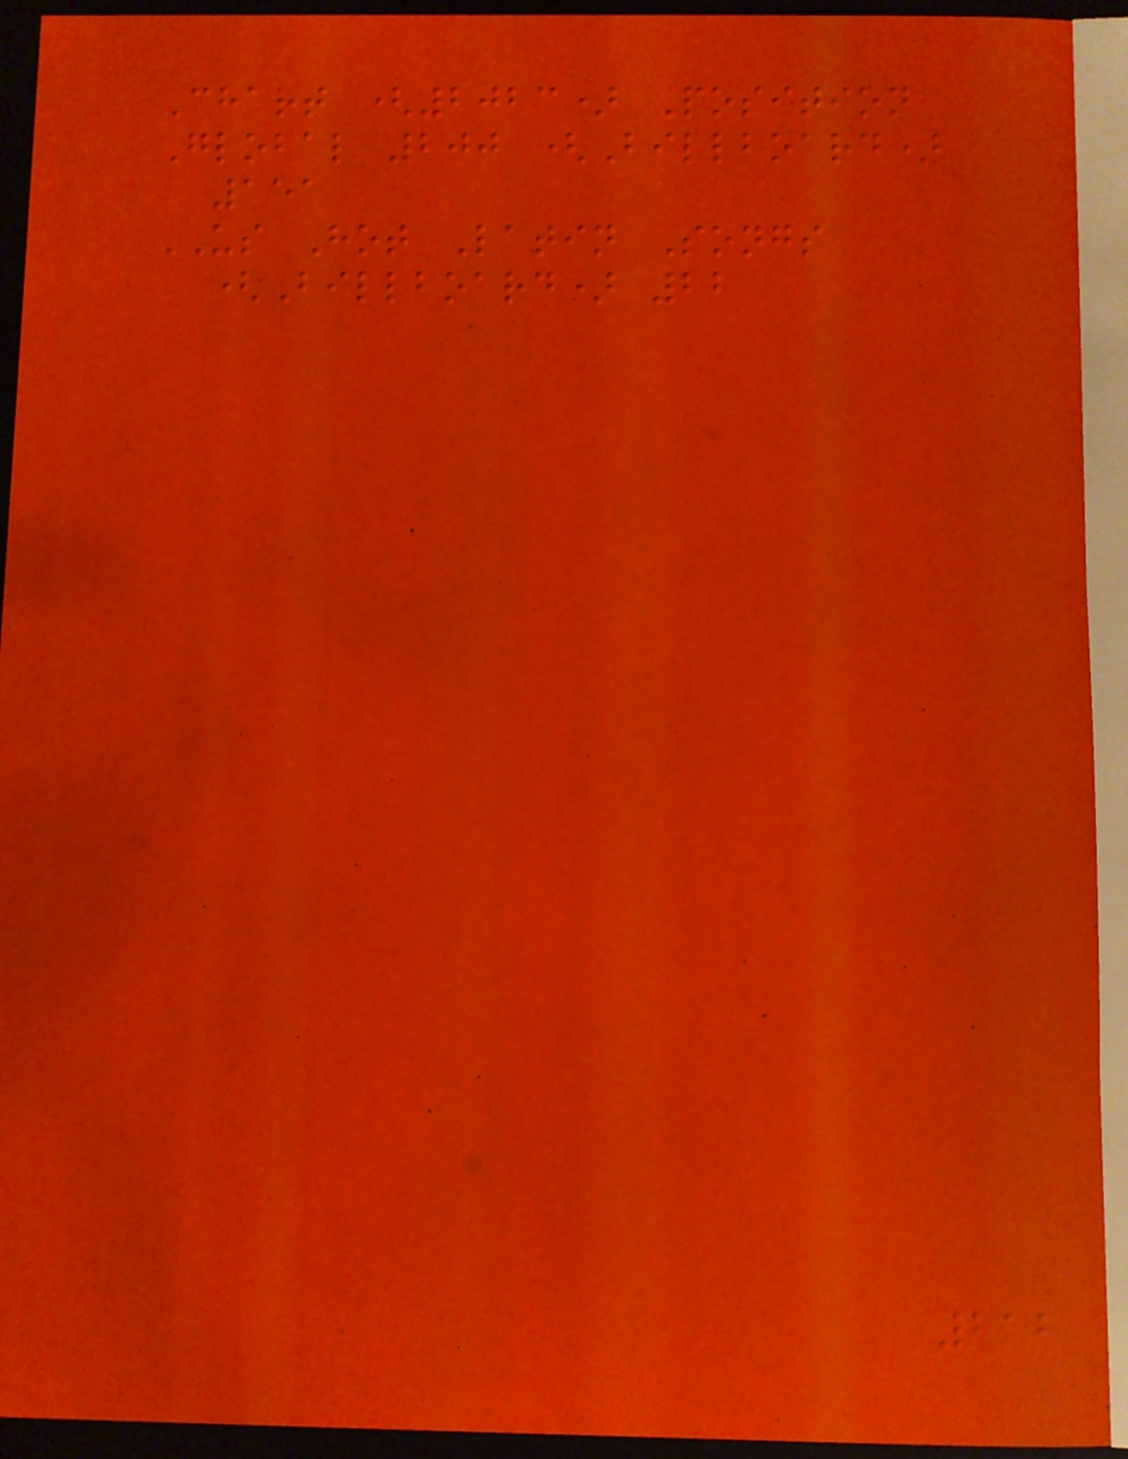Chart (2023) Position
Global 200 (Billboard)
151
US Hot Latin Songs
(Billboard) 22
212
